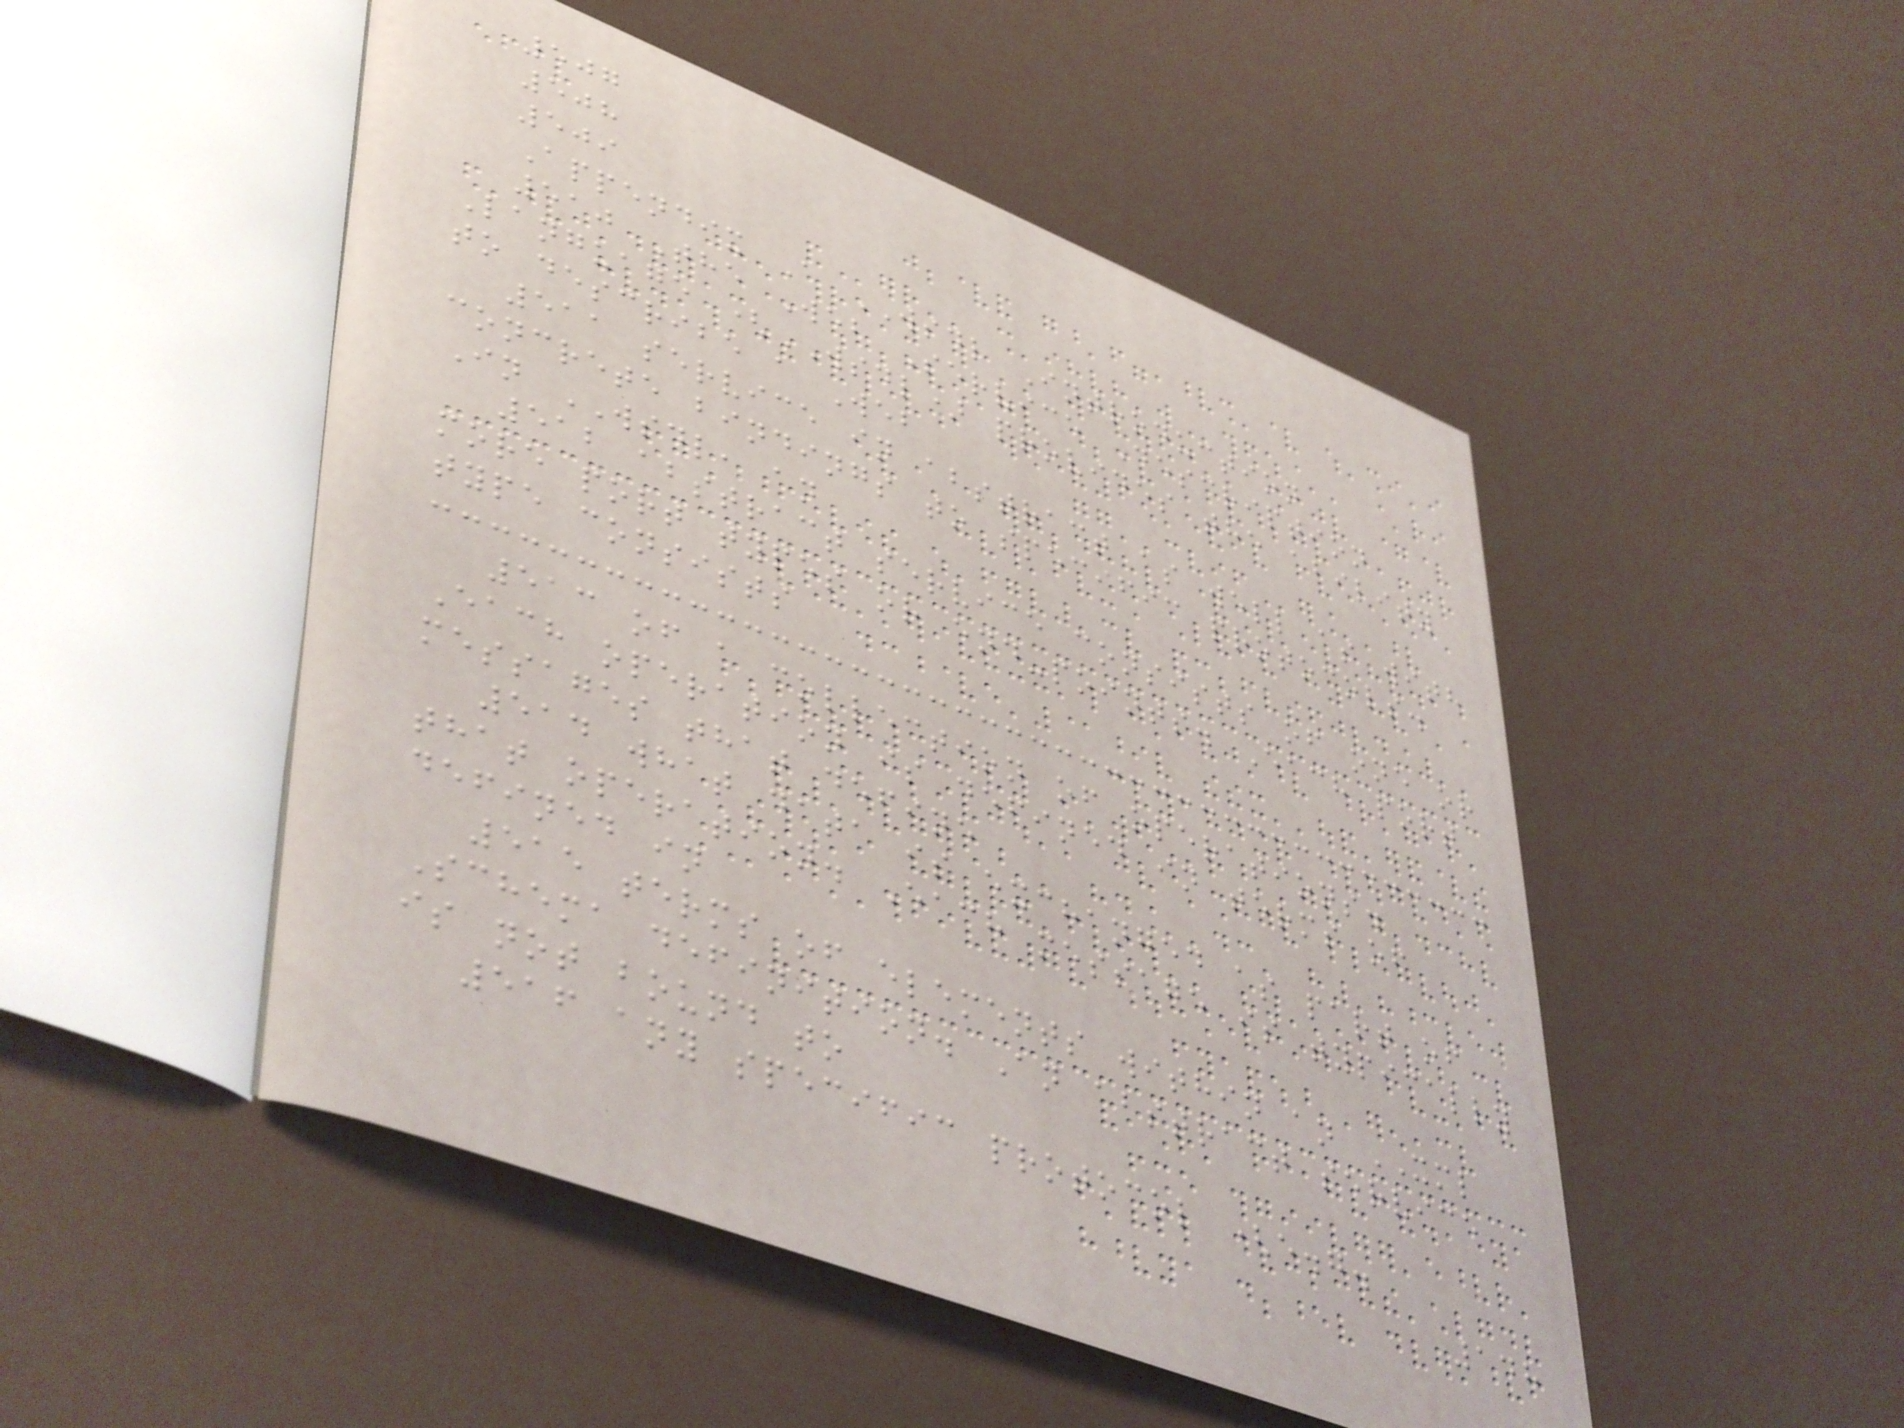507
508
509
Appendix A WSDL Introduction
510 The Web Service Description
Language (WSDL) provides the ability
to describe a Web
511 service in abstract as well as with
concrete bindings to specific protocols.
In WSDL, an
512 abstract service consists of one or
more port types or end-points. Each port
type consists
513 of a collection of operations.
Each operation is defined in terms of
messages that define
514 what data is exchanged as part of
that operation. Each message is typically
defined in
515 terms of elements within an XML
Schema definition. An abstract service
is not bound to
516 any specific protocol (e.g.
148
